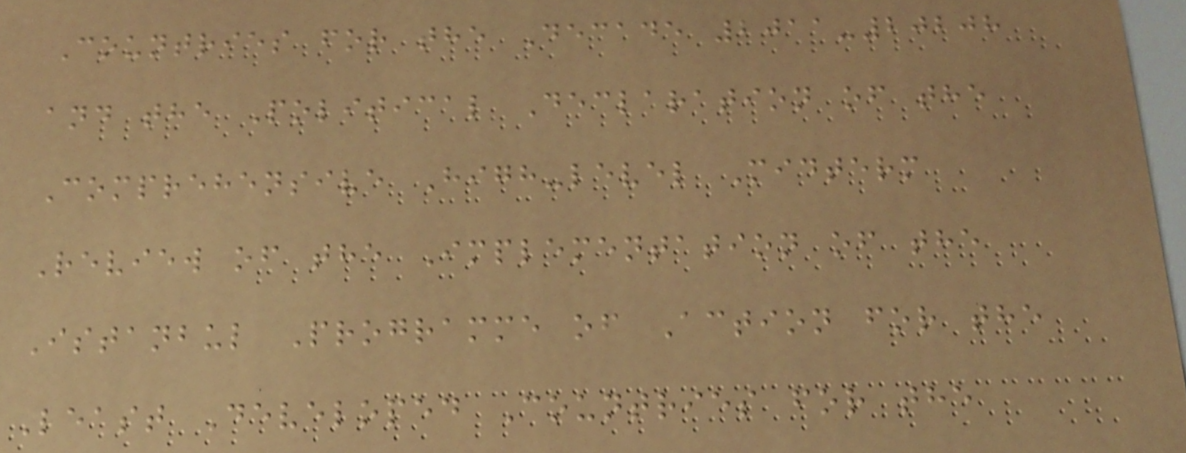Countries for the Decade 2011-20208
and the Political Declaration of the
Comprehensive High-level Midterm
Review of the Implementation of the
Istanbul Programme of Action for the
Least Developed Countries for the
